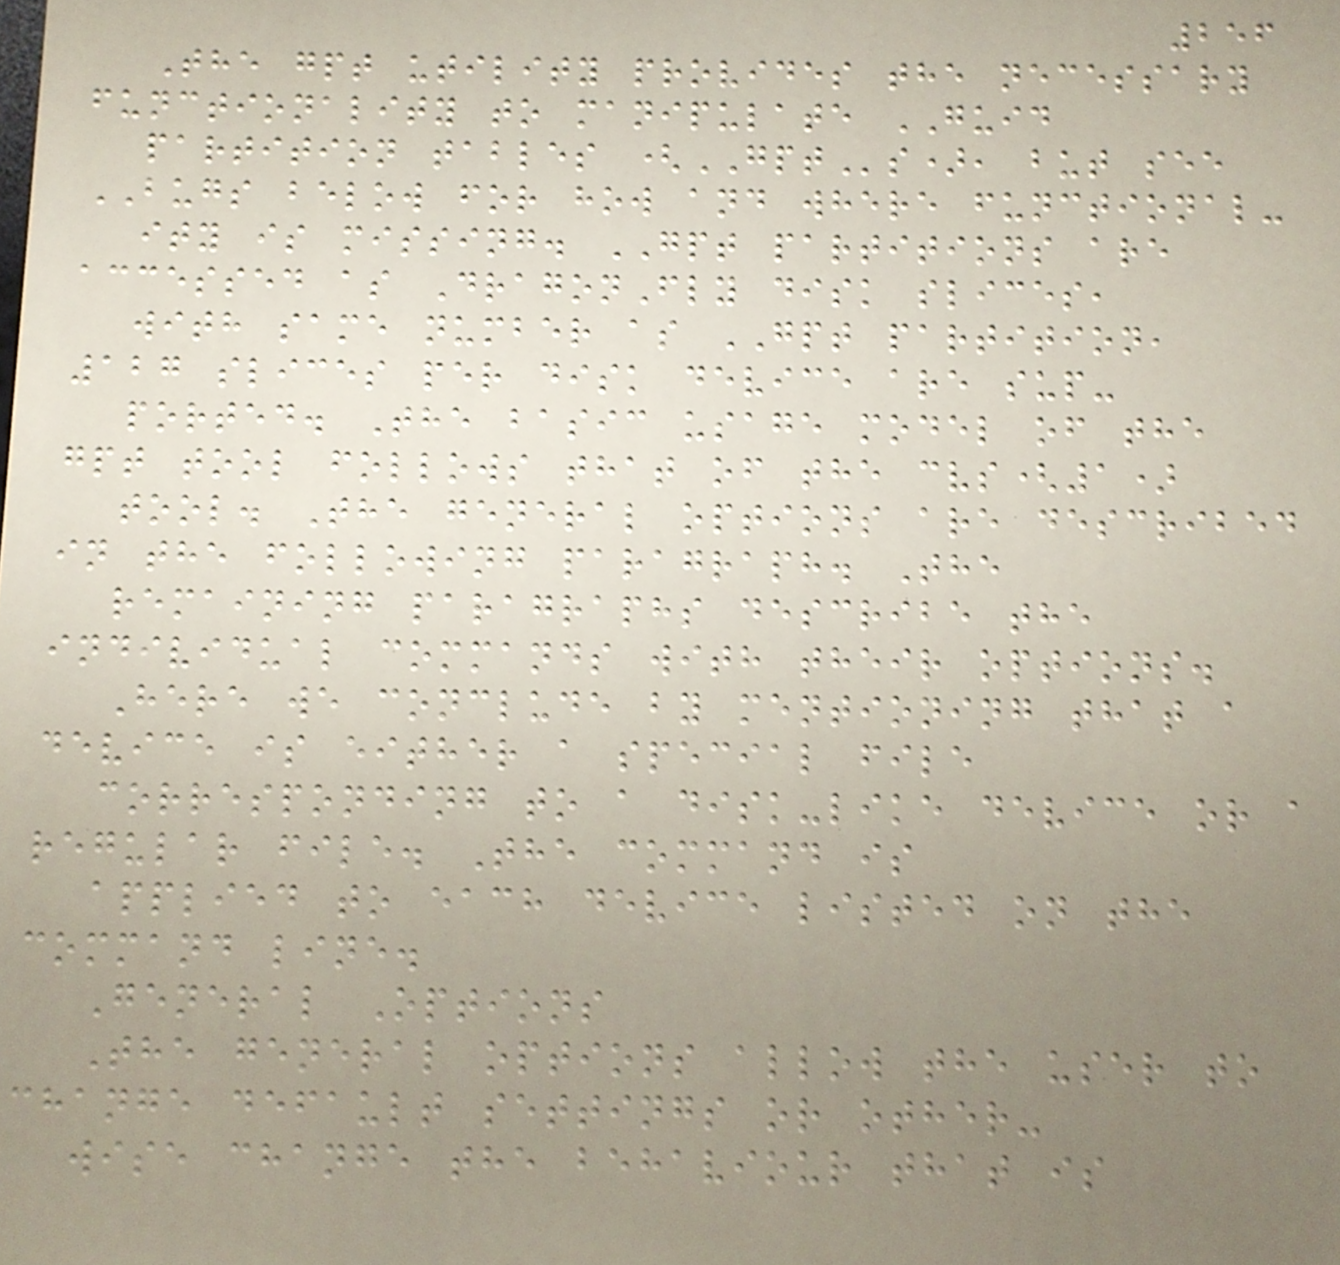256
The gpt utility provides the necessary
functionality to manipulate GUID
partition tables (GPTs), but see
BUGS below for how and where functional-
ity is missing. GPT partitions are
accessed as DragonFly disk slices,
with same number as GPT partition,
127 slices per disk device are sup-
ported. The basic usage model of the
gpt tool follows that of the cvs(1)
tool. The general options are described
in the following paragraph. The
remaining paragraphs describe the
individual commands with their options.
Here we conclude by mentioning that a
device is either a special file
corresponding to a disk-like device or a
regular file. The command is
applied to each device listed on the
command line.
General Options
The general options allow the user to
change default settings or other-
wise change the behaviour that is
